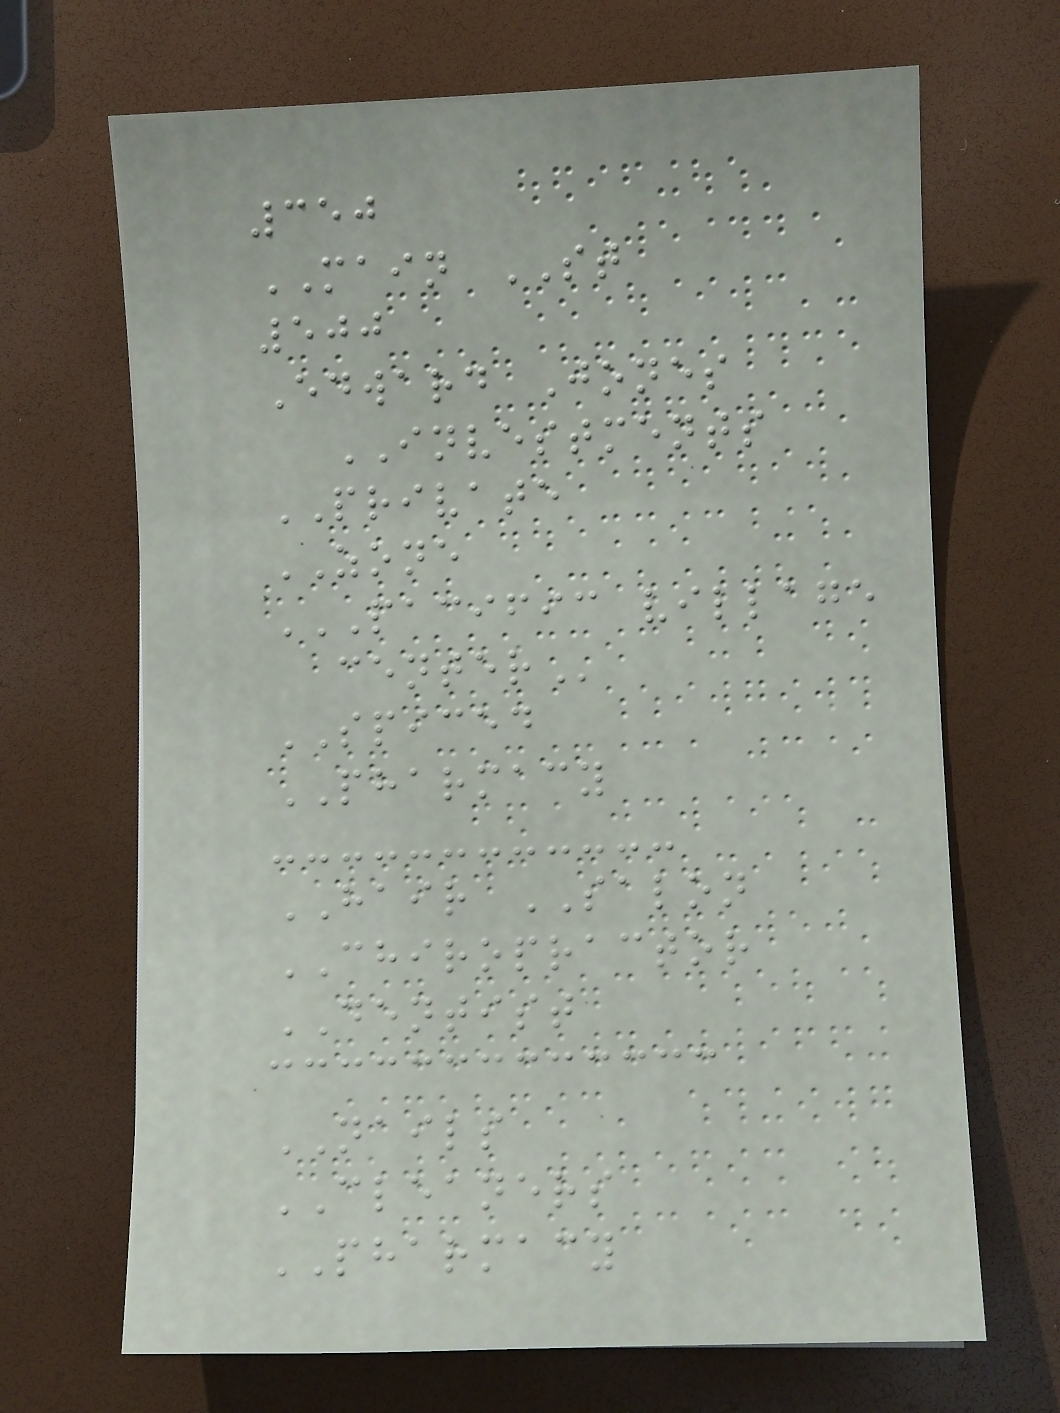350
MAIN ST
500
Edward Jones
INVESTMENTS
PRIVATE
ZONE
PACIFIC VILLAGE
CENTER
SPICED
PHARMACY
HAIR SALON
CHIROPRACTOR
DENTIST
NAILS
CLEANERS
PHARMACY
